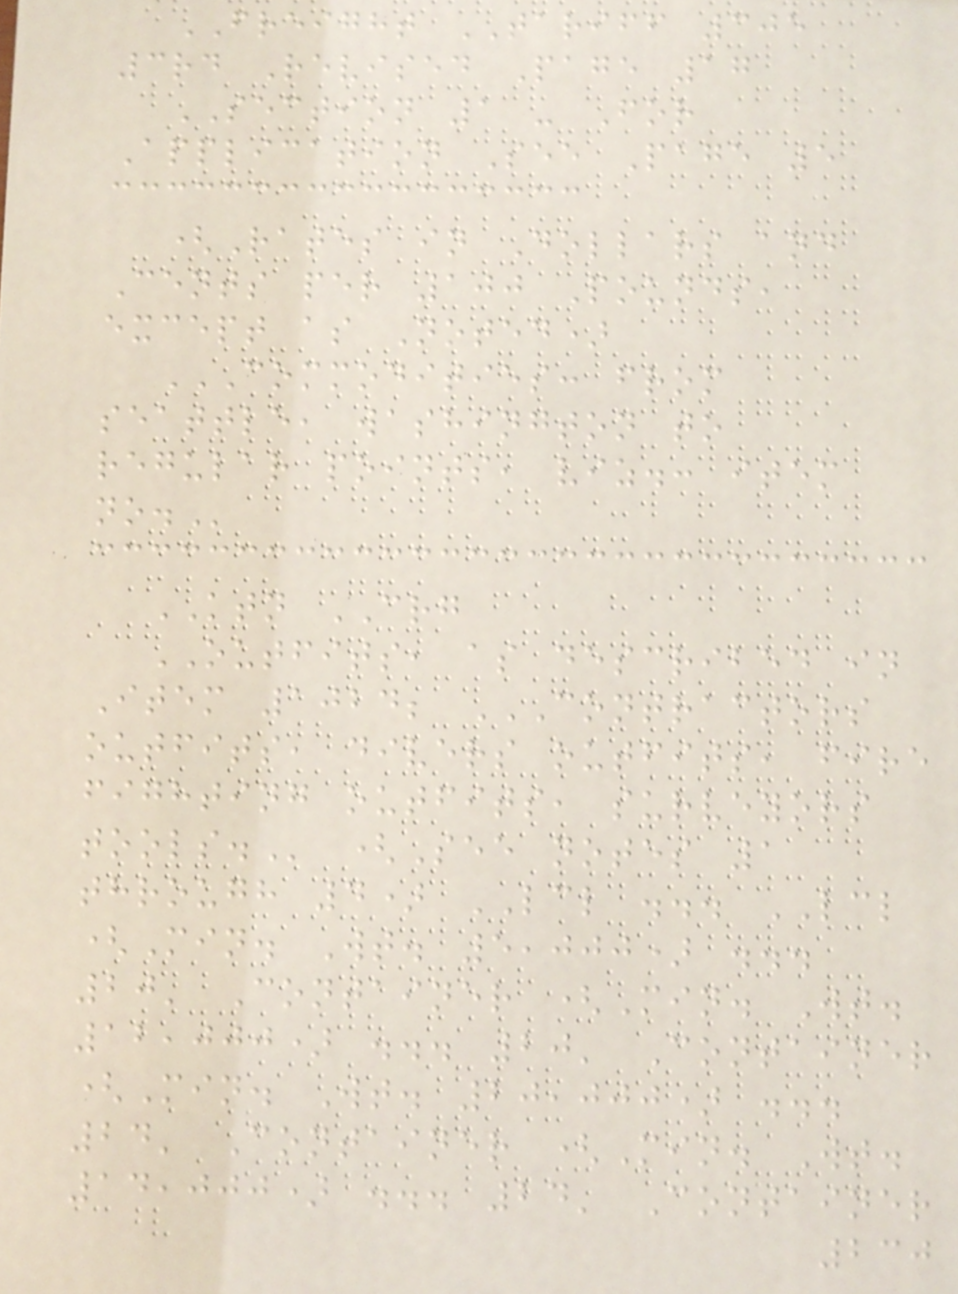FREIGHT TARIFF 305
3rd Revised Page 17
SECTION 1 - For
Application See Page 5
(Rates in Dollars and
Cents per 100 Pounds,
except as Noted)
COMMODITIES: FROM
SEATTLE, WASHINGTON TO
REGULAR POINTS, VIZ.: ITEM
NO.
KTN CRG
OUTFITS, as described in
Item 1024; CONTRACTORS
OUTFITS, DIVERS OUTFITS, FIRE
FIGHTING OUTFITS, SURVEYORS
TOOLS. (See notes 1
through 4) LCL ... LCL
(Min. Wt. 5,000) ...
20' Container (Min. Wt.
12,000) ... 20' Container
(Min. Wt. 20,000) ...
24' Container (Min. Wt.
14,000) ... 24' Container
230
